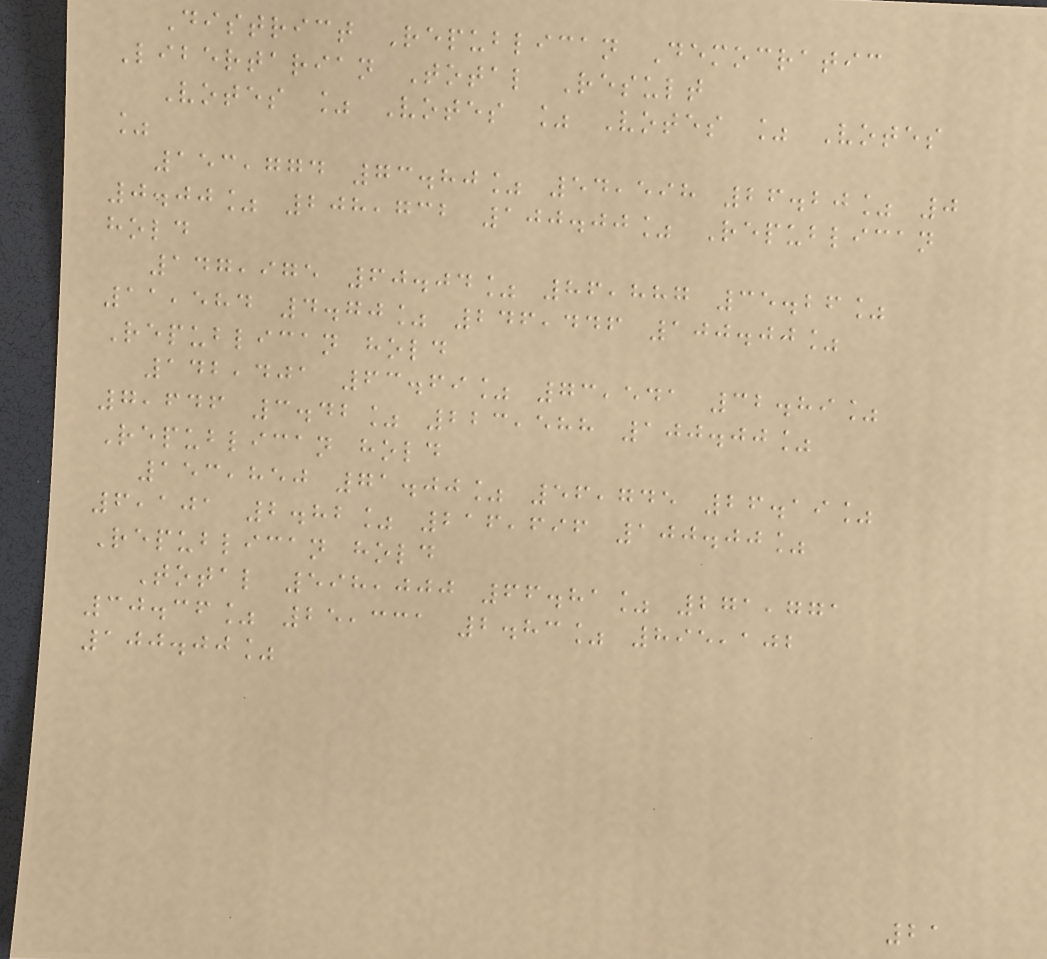District Republican Democratic
Libertarian Total Result
Votes % Votes % Votes % Votes
%
153,774 73.80% 54,598 26.20% 0
0.00% 208,732 100.00% Republican
hold
147,975 60.04% 86,887 35.26%
11,584 4.70% 246,446 100.00%
Republican hold
142,401 63.69% 73,541 32.89%
7,646 3.42% 223,588 100.00%
Republican hold
153,850 71.00% 56,745 26.19%
6,101 2.82% 216,696 100.00%
Republican hold
Total 598,000 66.81% 271,771
30.36% 25,331 2.83% 895,102
100.00%
21
